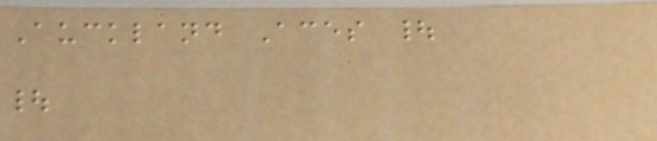Auckland Aces |
|
